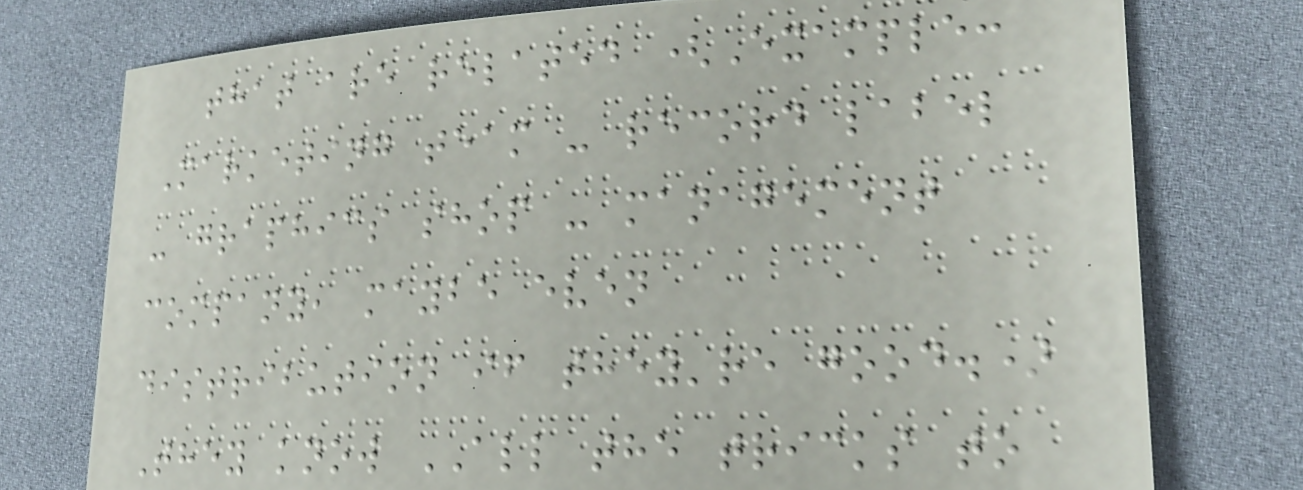that are related (Example:
Marketing team - record label
- graphics shop - management
company, maybe even
distribution if they're good.)
They know ALL the tricks to
